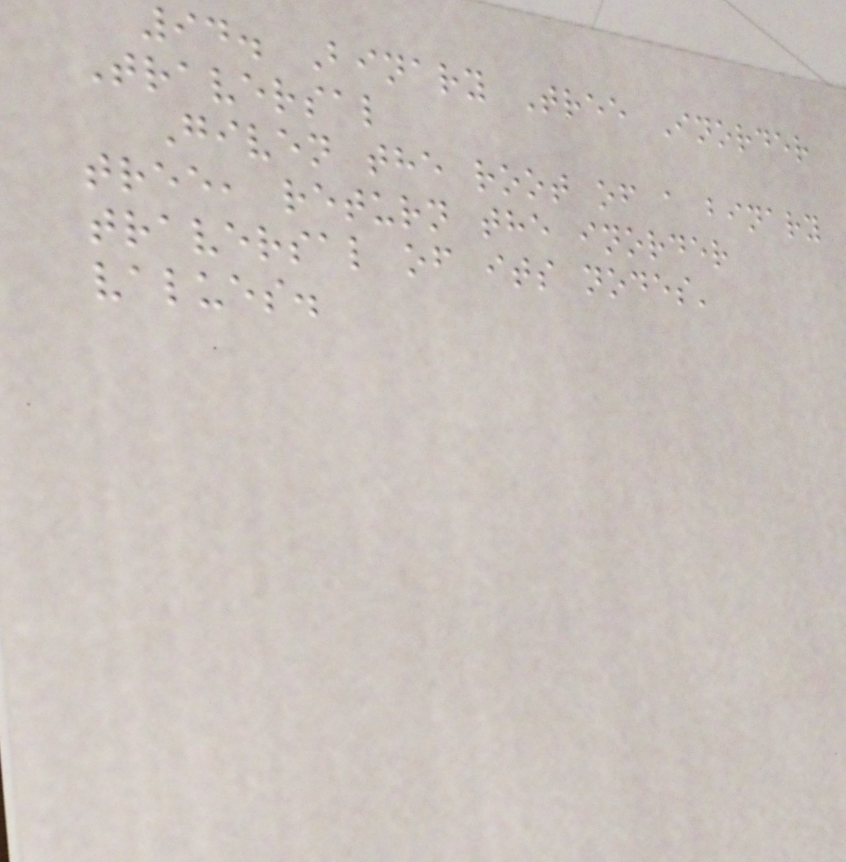94. Binary Tree Inorder
Traversal
Given the root of a binary
tree, return the inorder
traversal of its nodes'
values.
